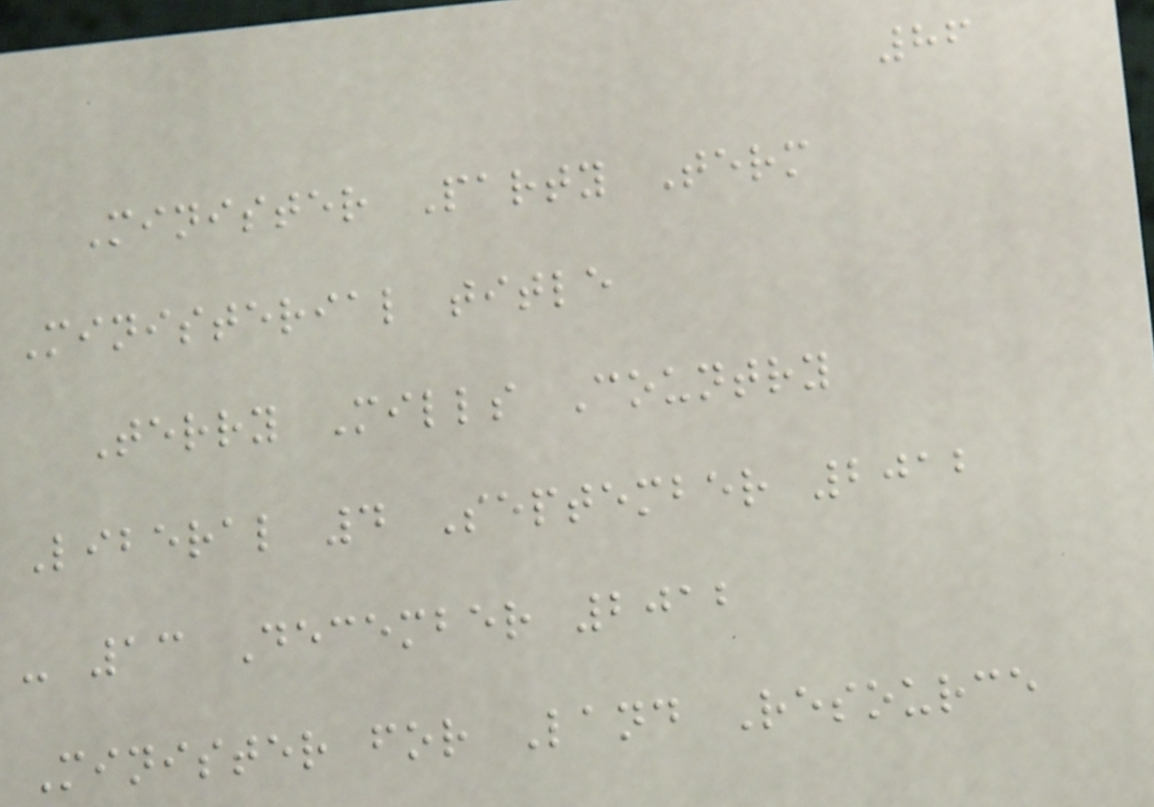86
Minister Party Term
Ministerial title
Terry Mills Country
Liberal 4 September 2012
- 13 December 2012
Minister for Land Resource
